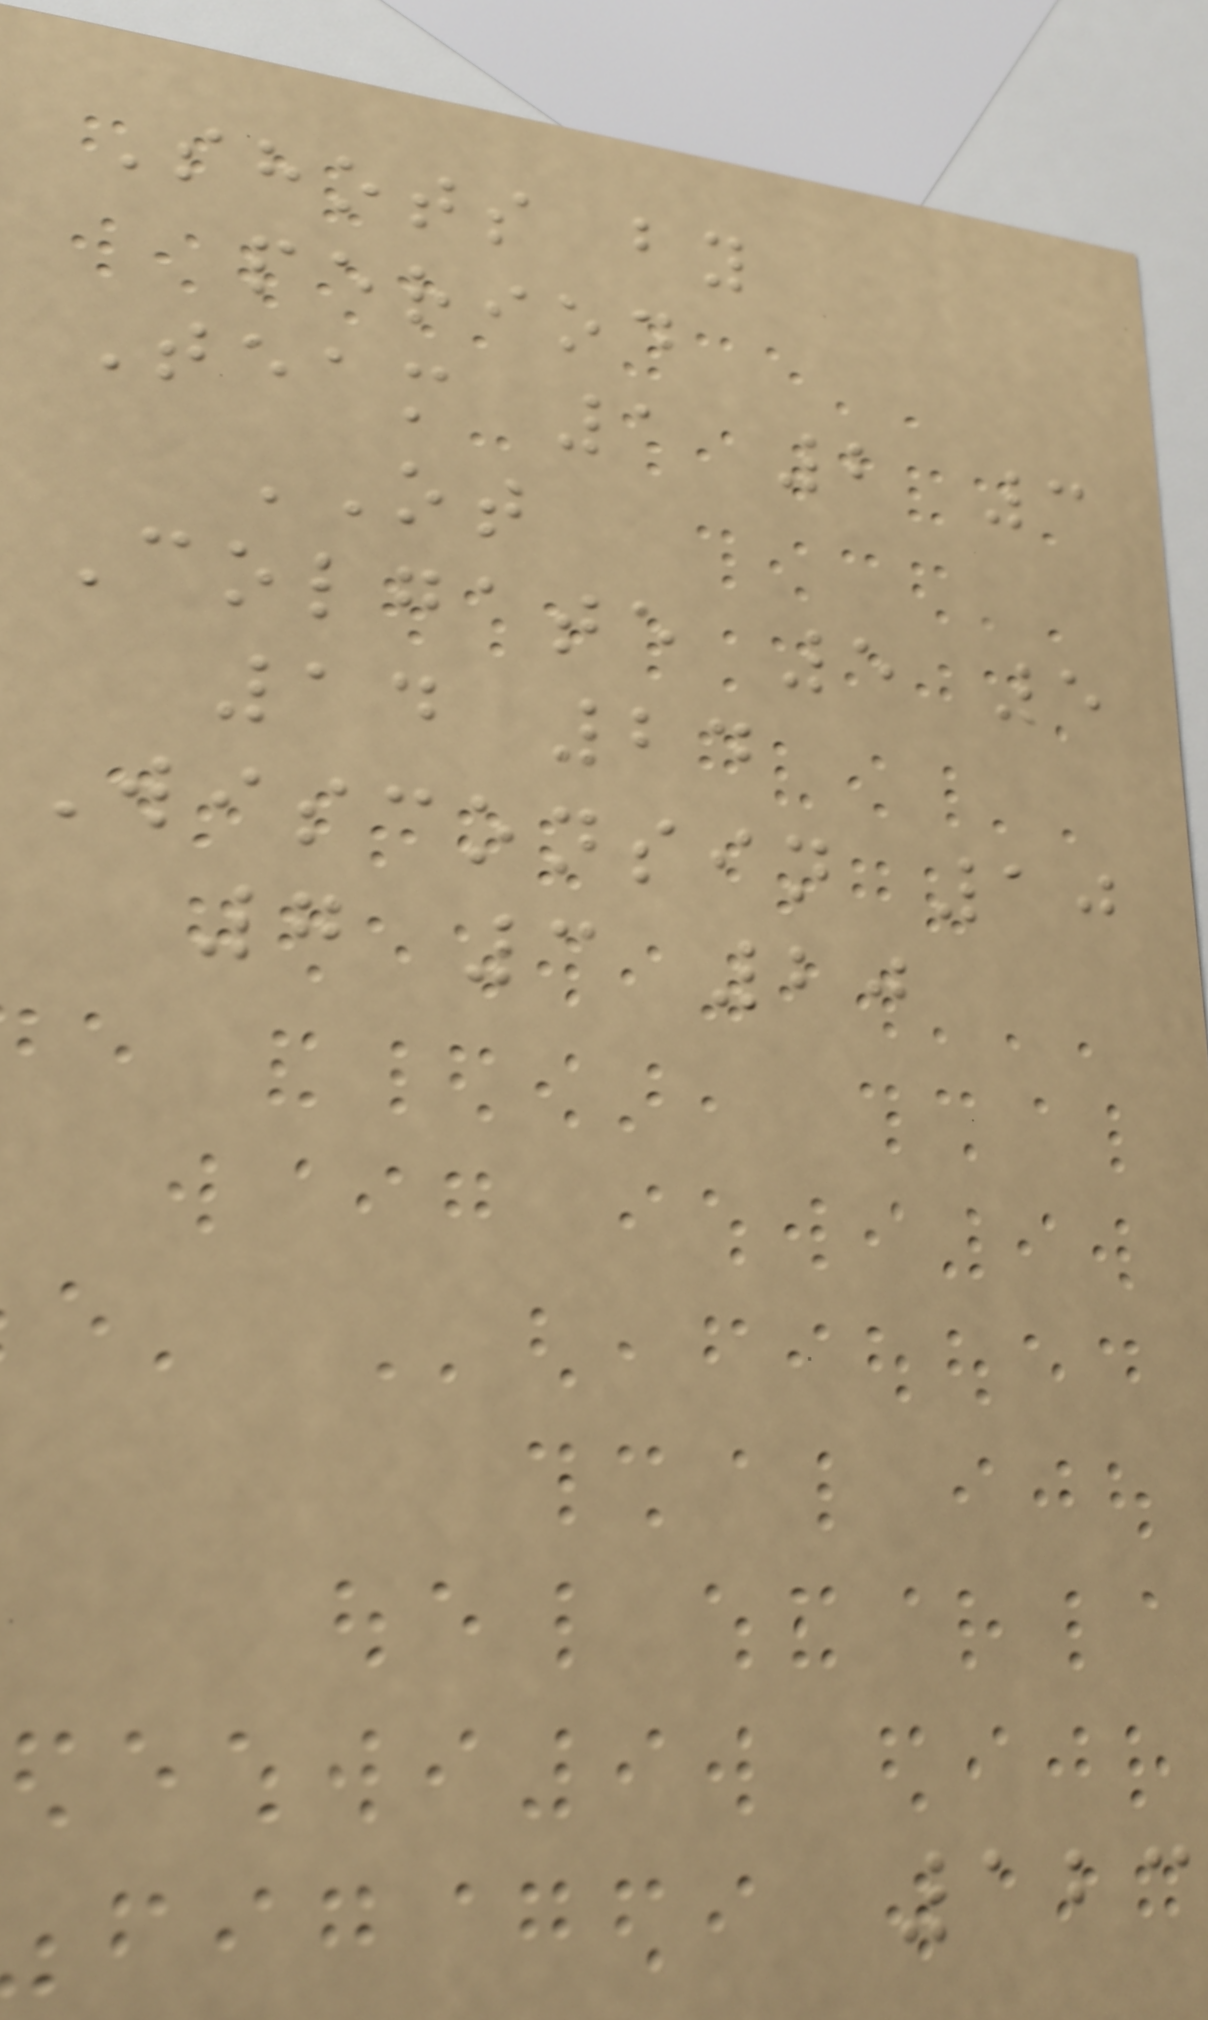Shots by
period
Team 1 2 3
OT
Colgate 5 5
14 24
Wisconsin 10
7 3 20
123
